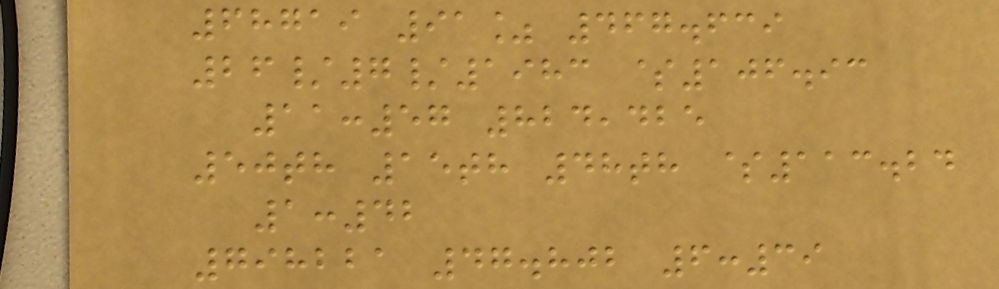68719 91% 467.639
26/7/1983 $106.93
11:57 824,425
50th 15th 48th $113.24
1:42
798221 47.802 6:39
